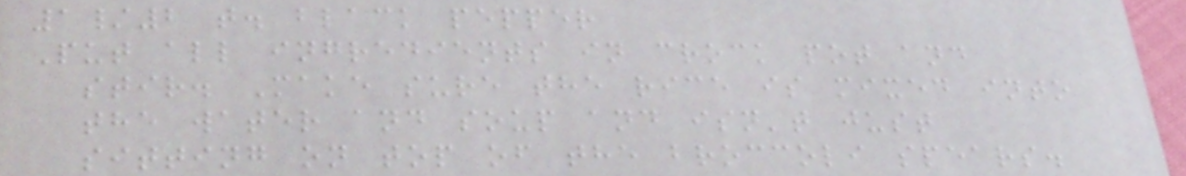1/2 t. black pepper
Put all ingredients in crock pot and
stir. Make sure the rice is mixed into
the water and soup and isn't just
sitting on top of the broccoli spears.
